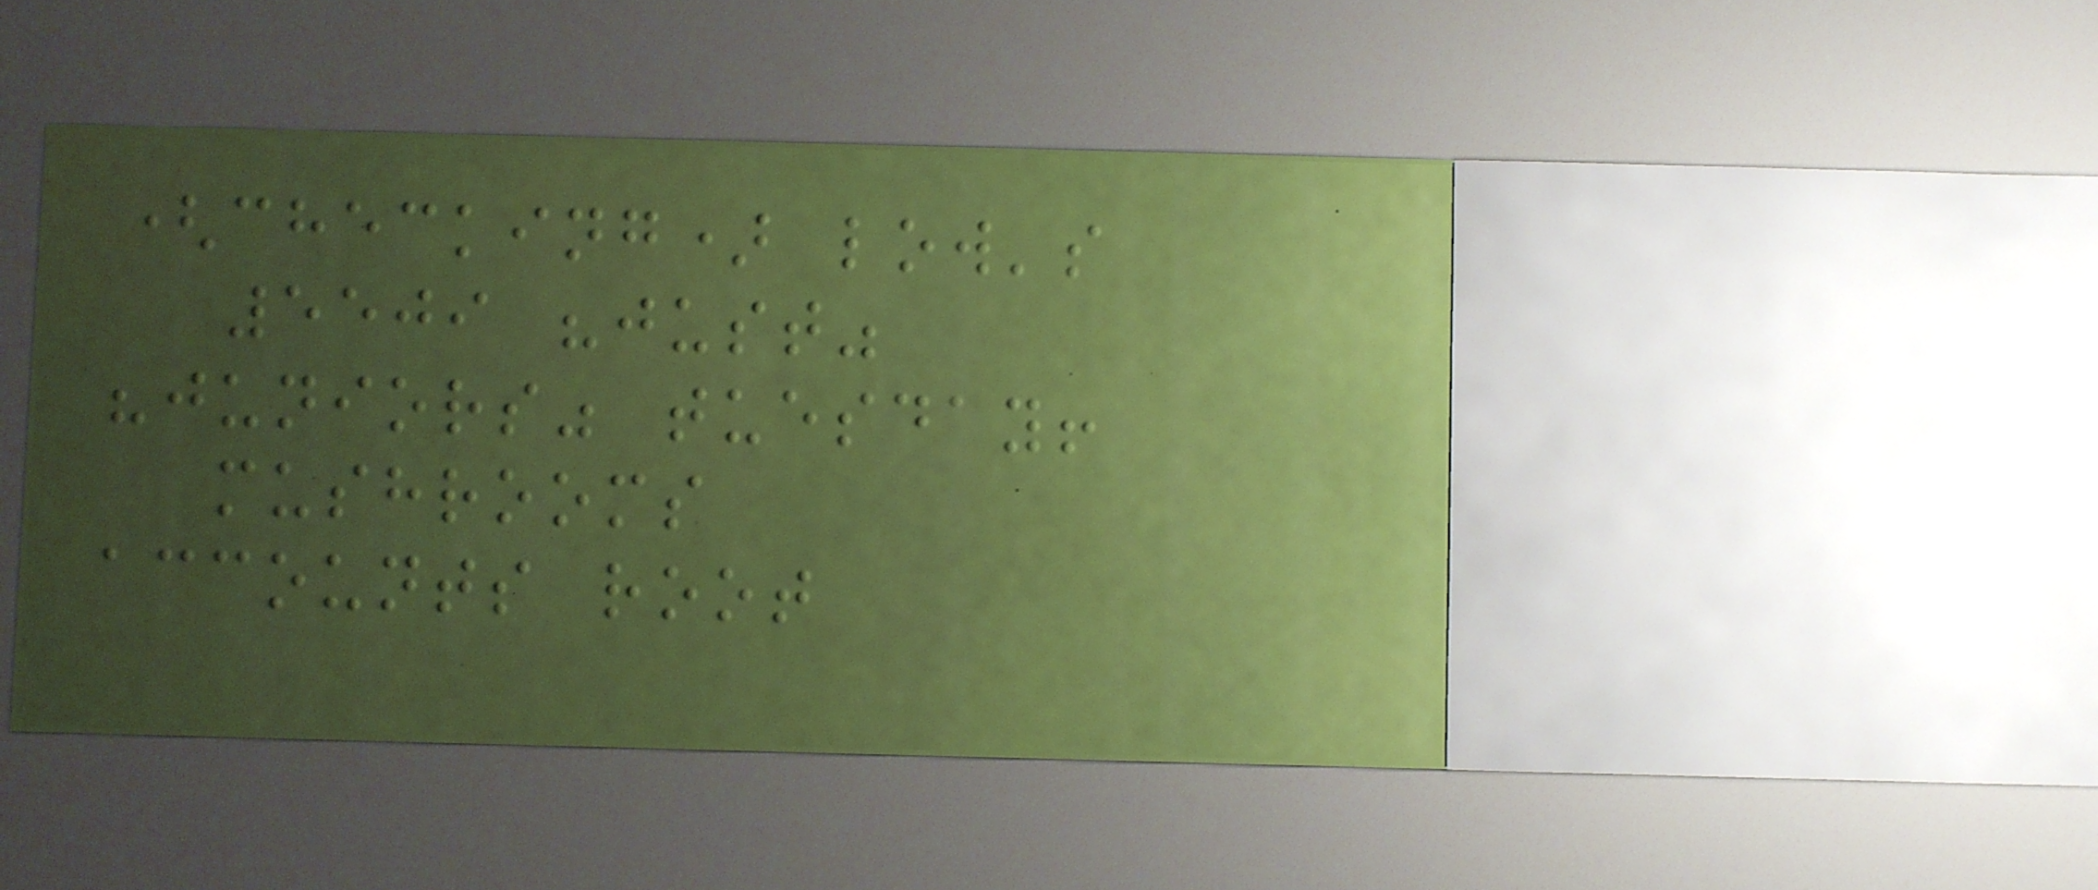(checking) low's
5509 "just"
"juniors" tuesday!
mushrooms
accounts root
